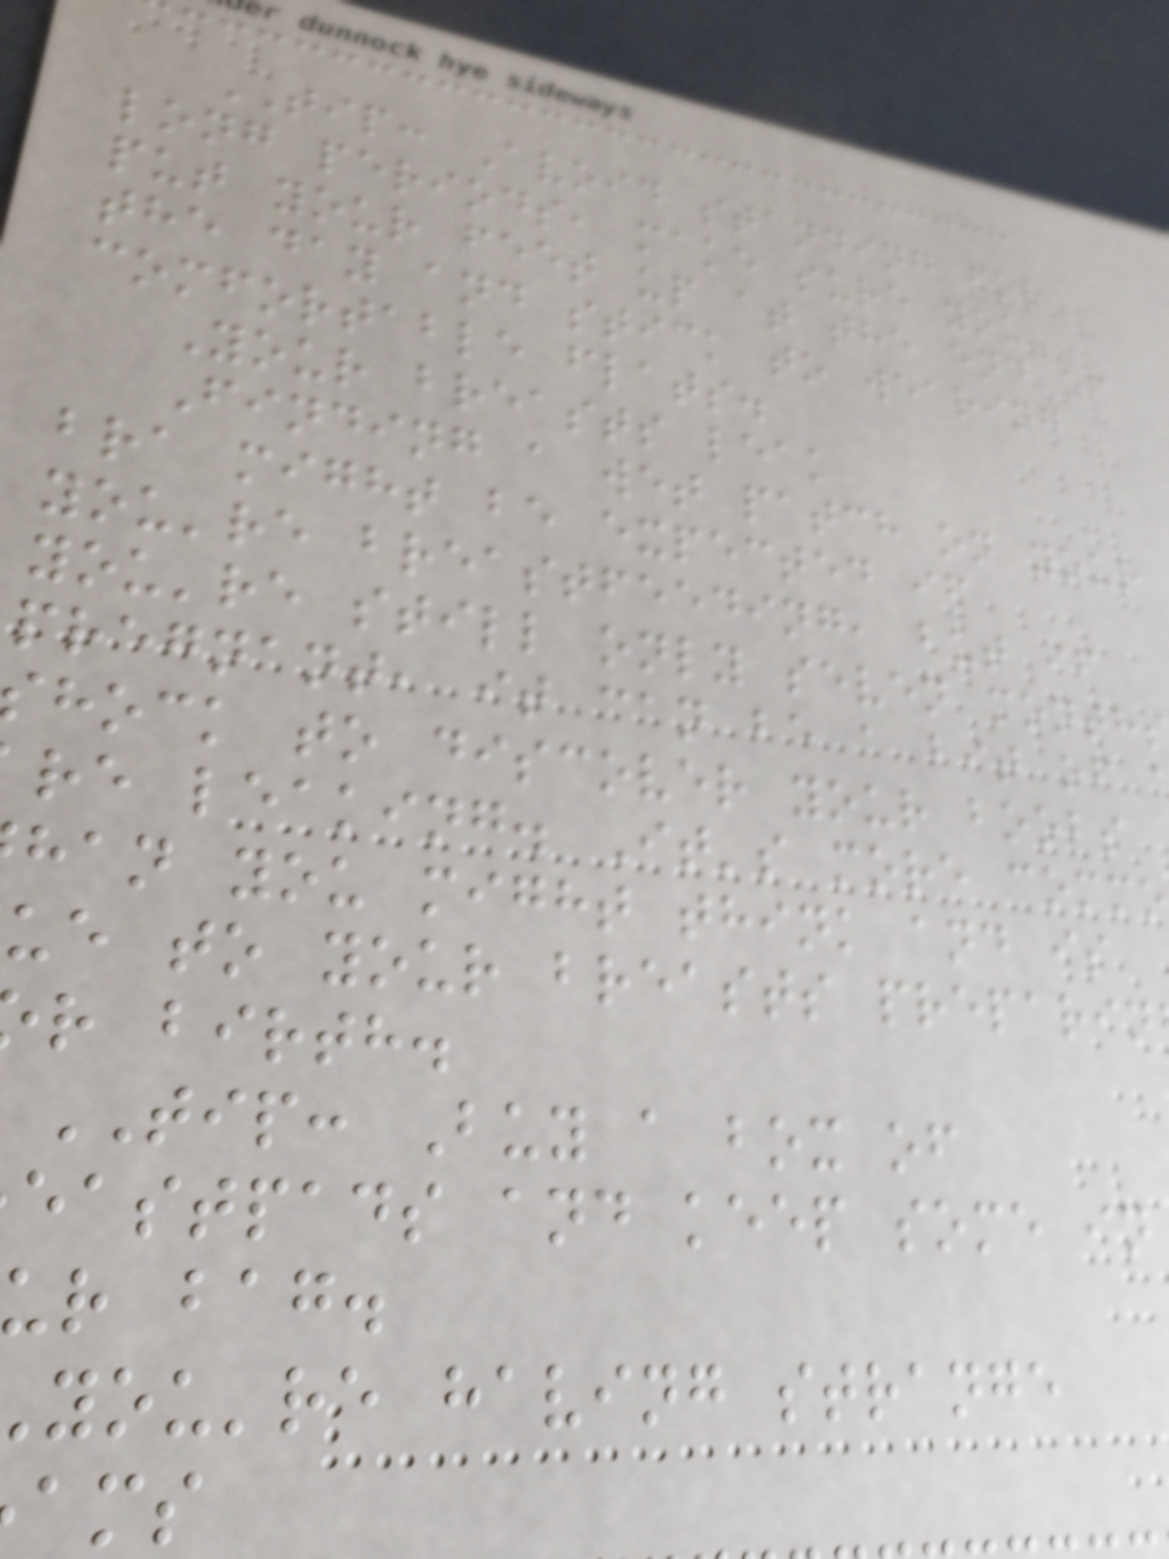TIP: Avoid standing for
long periods, make sure you
put your feet up at the end of
the day and stick to wearing
comfortable flats.
Your breasts leak
Finding a wet patch on your
bra might be expected if
you're breastfeeding, but if
you're still only seven month
pregnant, it can be a bit of
hock to discover your boobs
re leaking. It's more commo
han you might think and is
ue to your breasts preparin
r birth.
TIP: Buy a box of
eastpads and keep some in
r bag.
you're having strange
